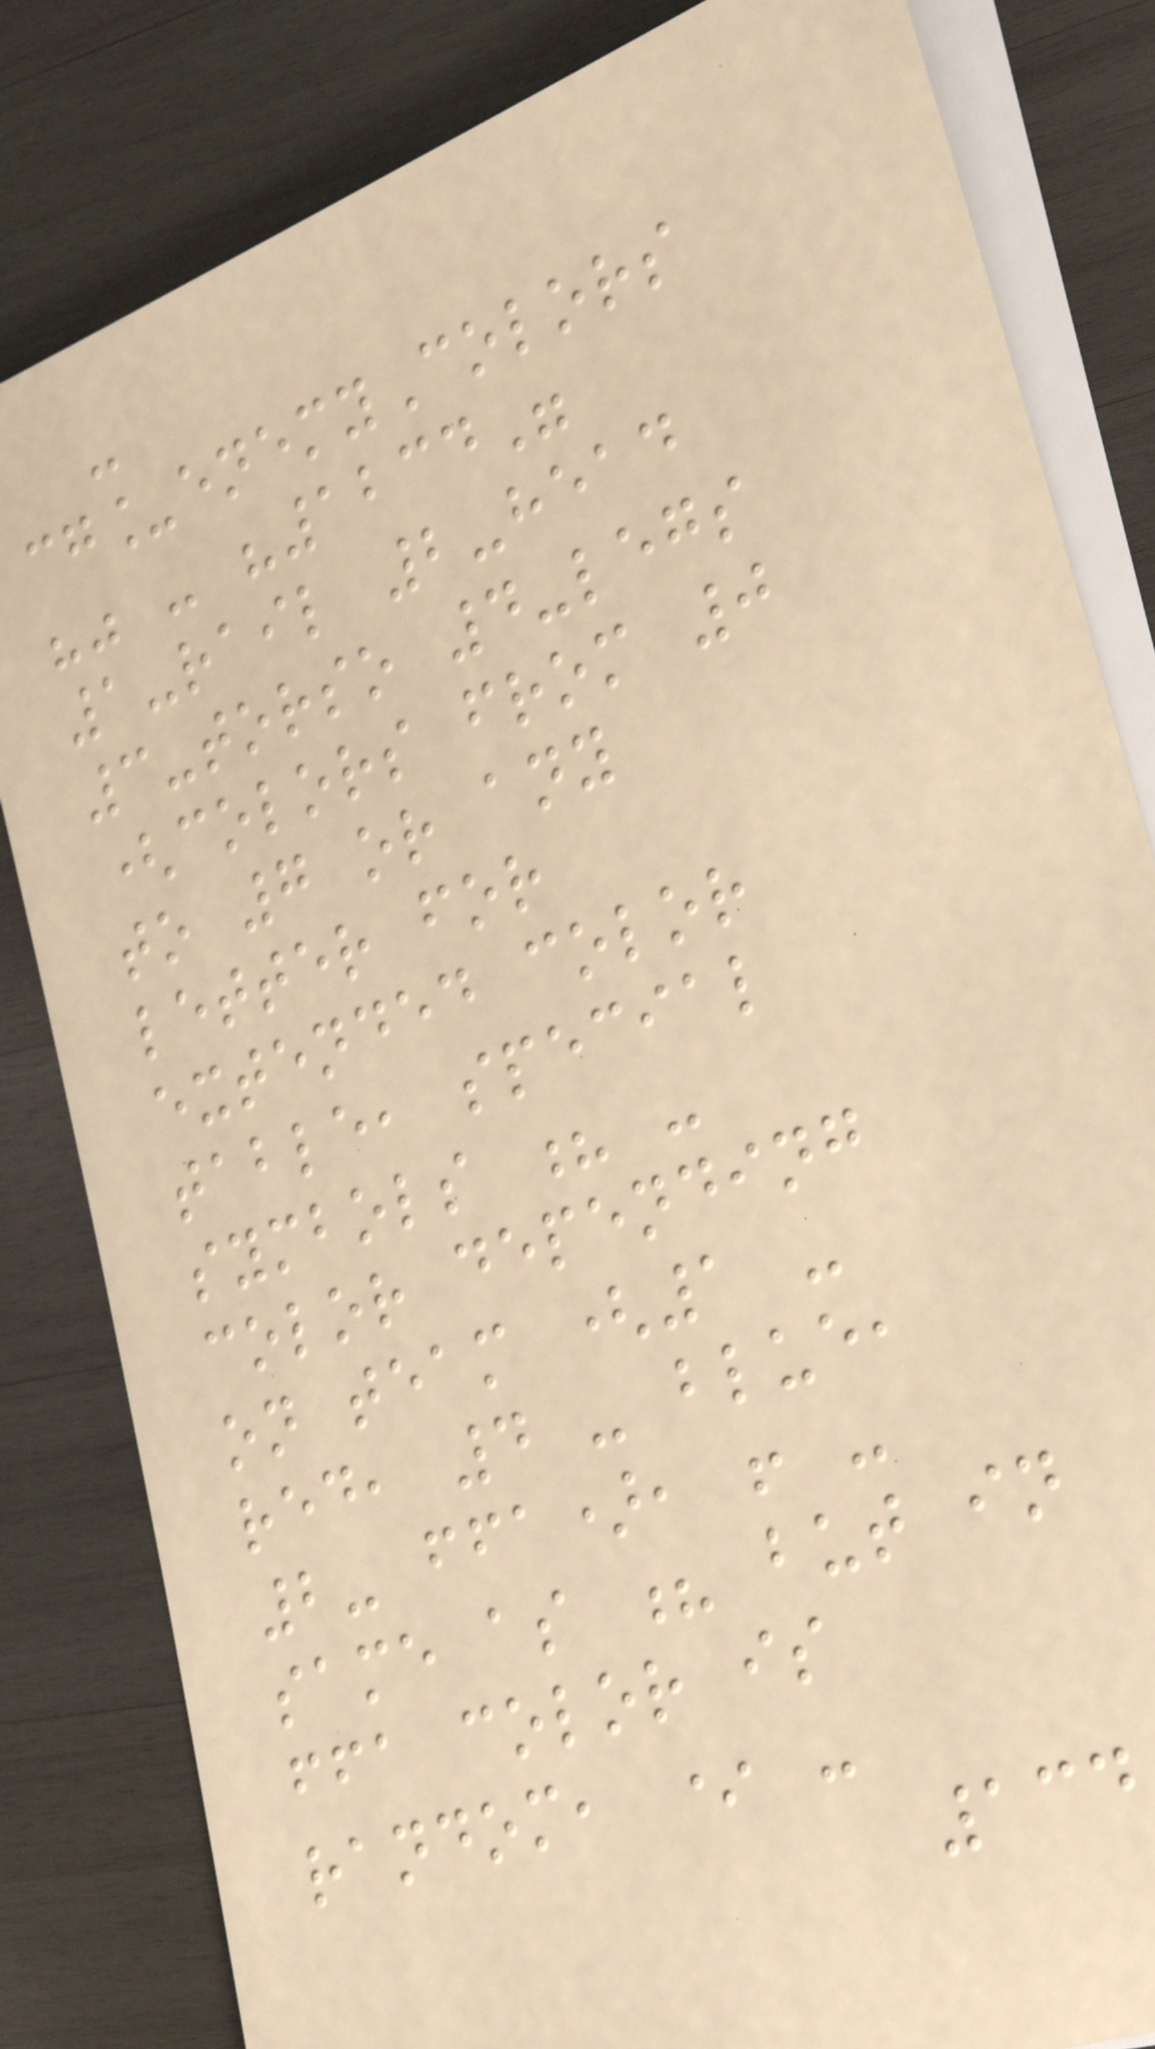-
cg_enemyColors
"" - "1234"
1-rail 2-head
3-torso 4-legs
(colors from 0
to 7 or any
letter for
extended color
table, special
symbols ? -
color depending
on team (1 -
red, 4 - blue,
2- ffa), ! -
same as ? but in
ffa color is
random, * -
134
